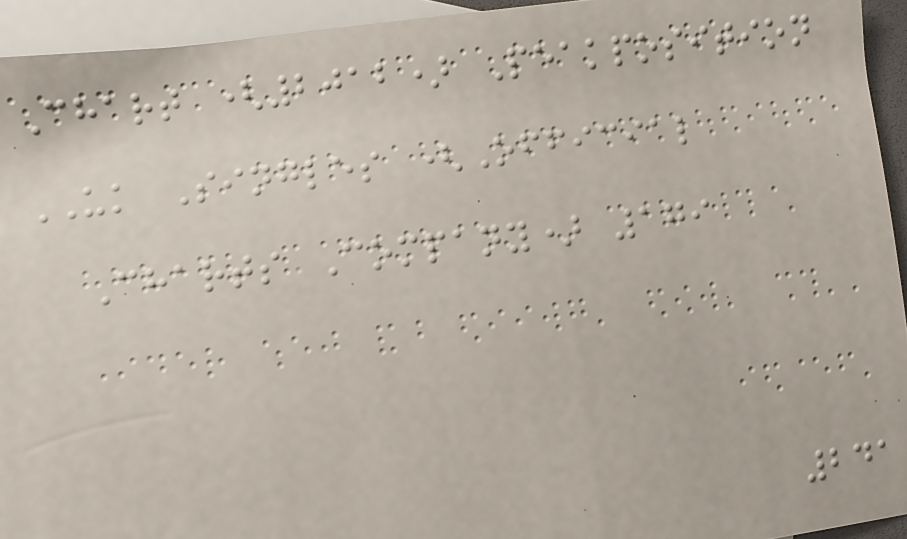Chart (2012) Peakposition
UK Singles (Official
Charts Company) 179
241
